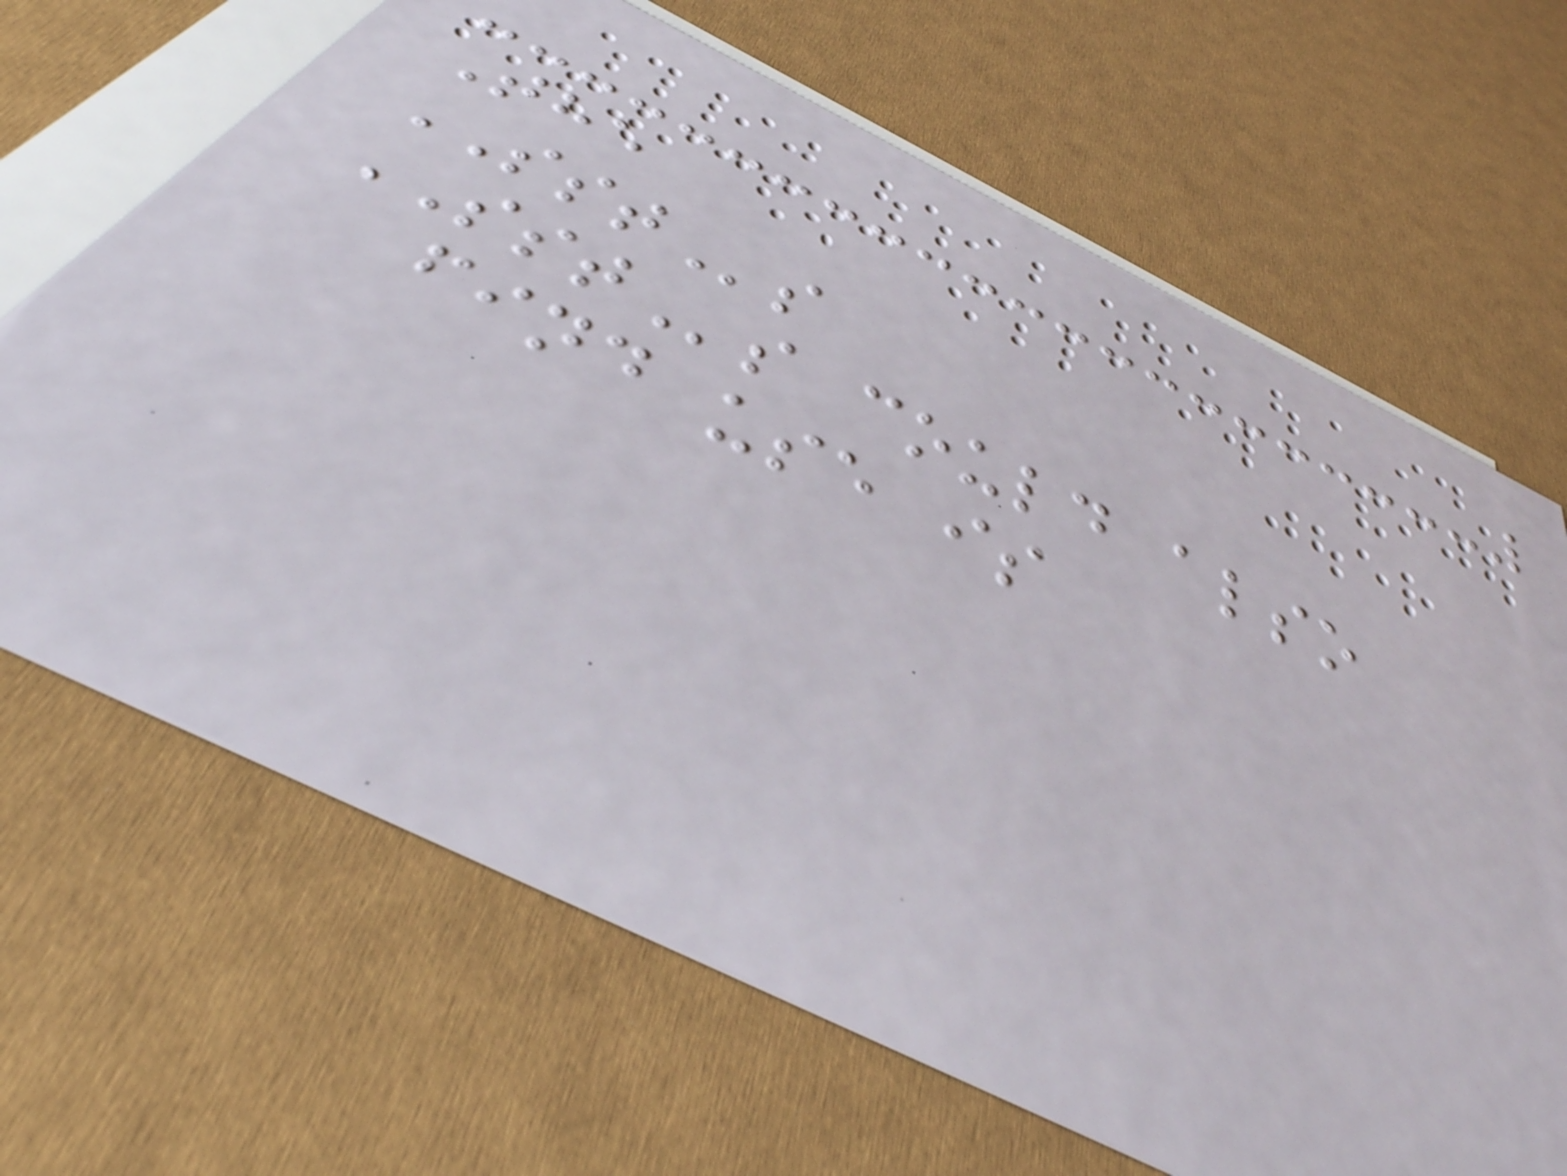The
SSTs
SSTs could also
find use is
